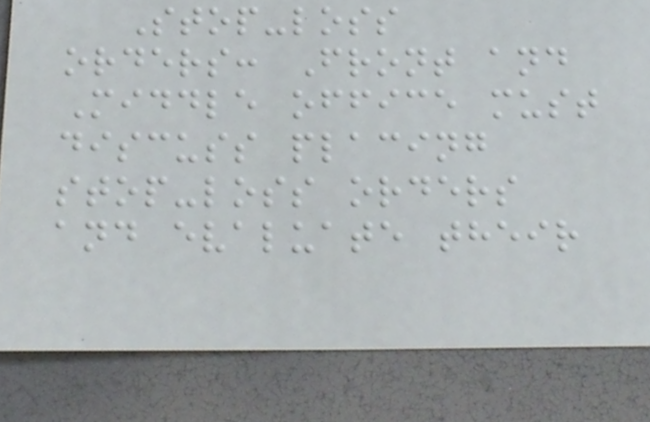Stop-loss
orders: Front and
Middle office must
discuss placing
stop-loss orders
and evaluate their
